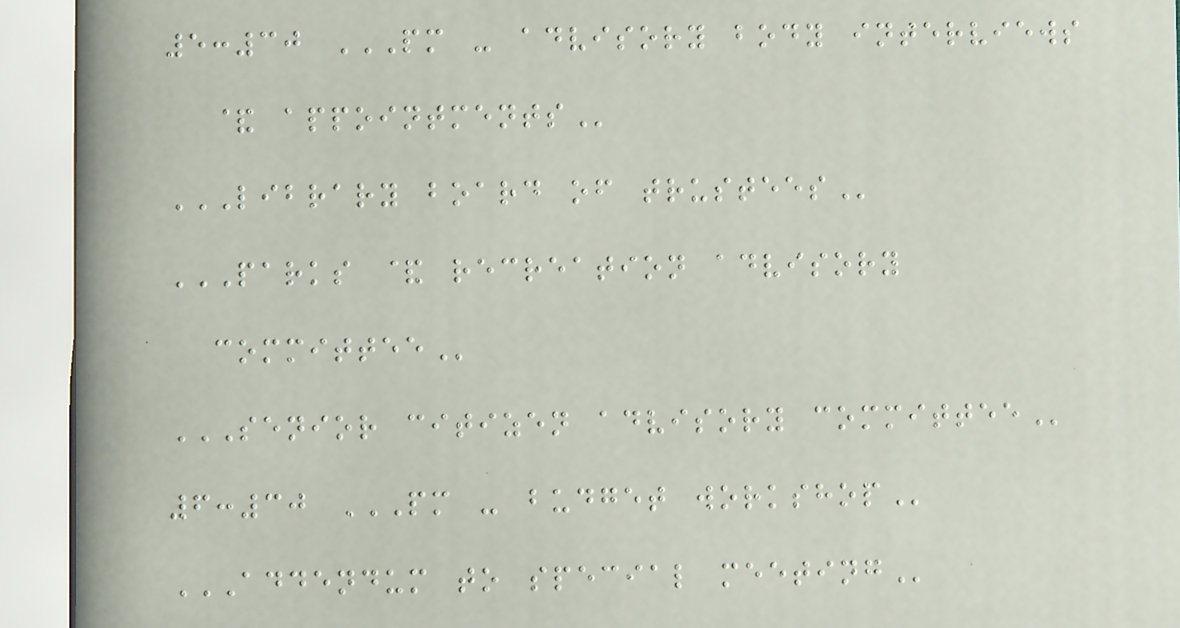5:30 PM - ADVISORY BODY INTERVIEWS
& APPOINTMENTS
LIBRARY BOARD OF TRUSTEES
PARKS & RECREATION ADVISORY
COMMITTEE
SENIOR CITIZEN ADVISORY COMMITTEE
6:30 PM - BUDGET WORKSHOP
ADDENDUM TO SPECIAL MEETING
